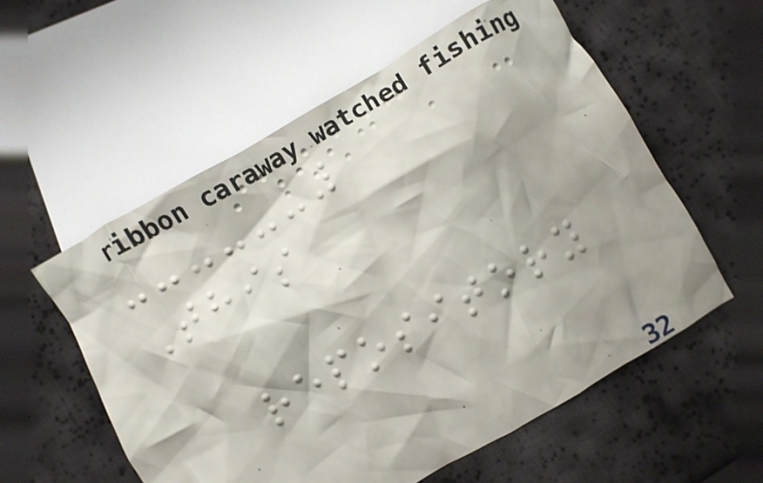This
repository
